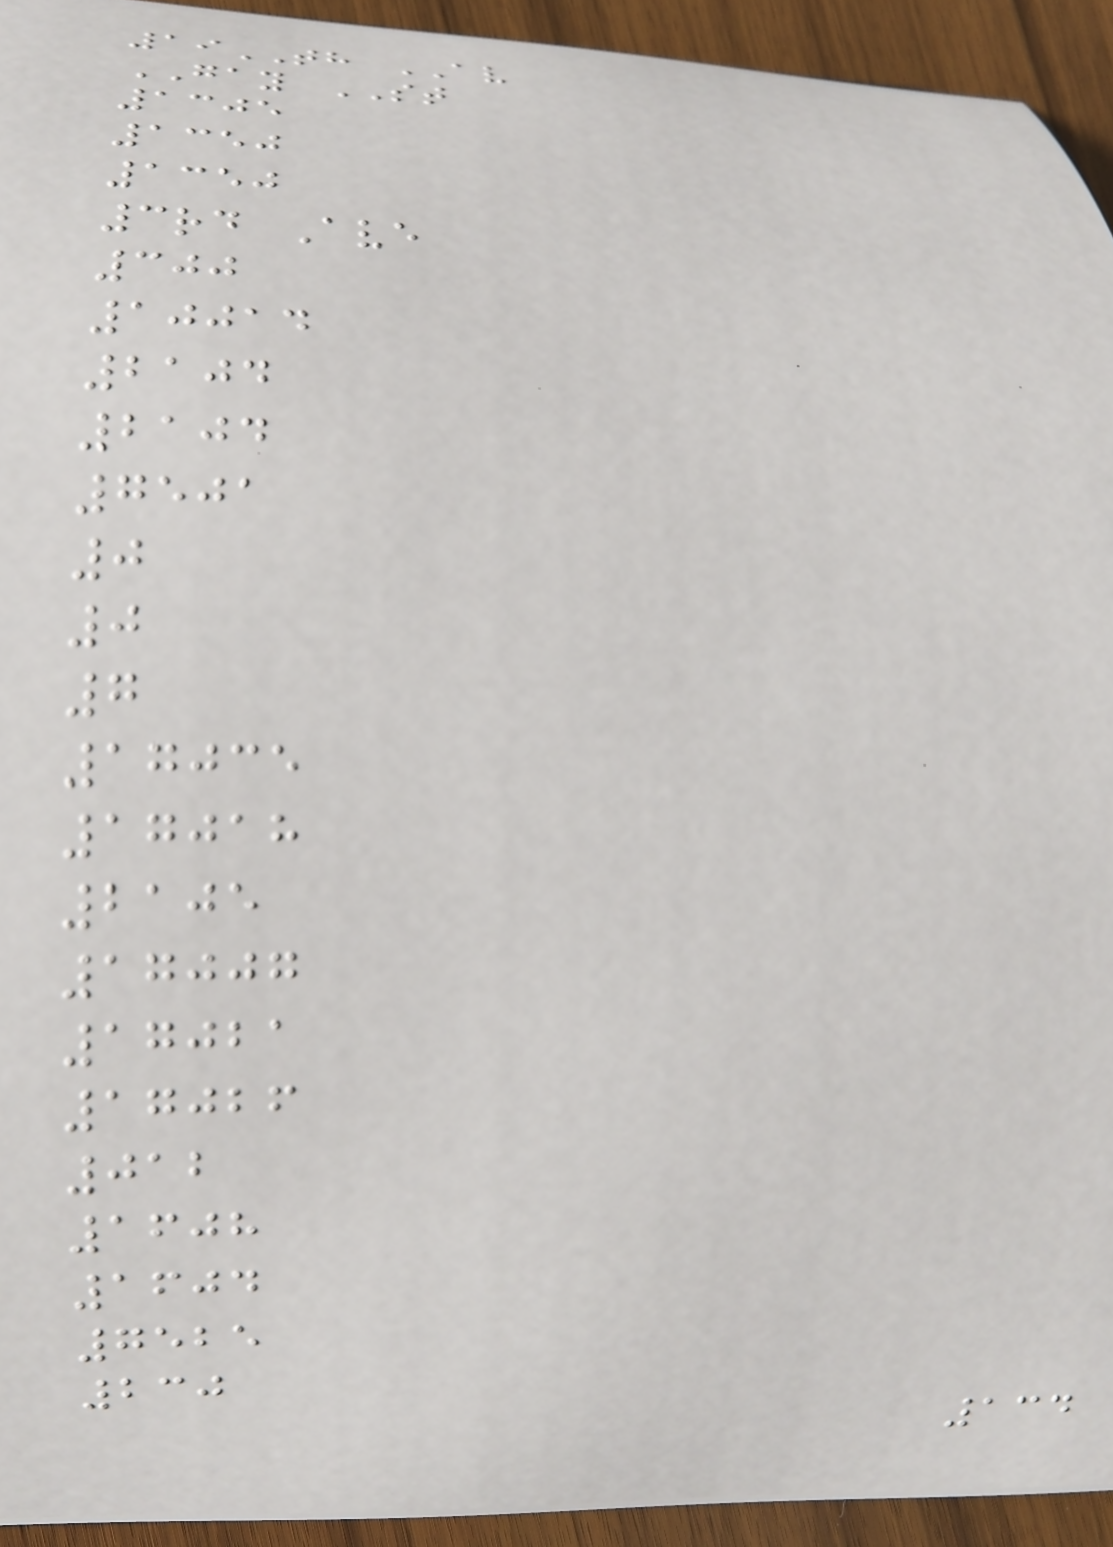19TH AV
GAY ST
1305
1350
1350
3rd Ave
300
10014
2104
2104
7501
0
0
7
17035
17018
2105
17007
17021
17026
012
1608
1604
7525
230
134
